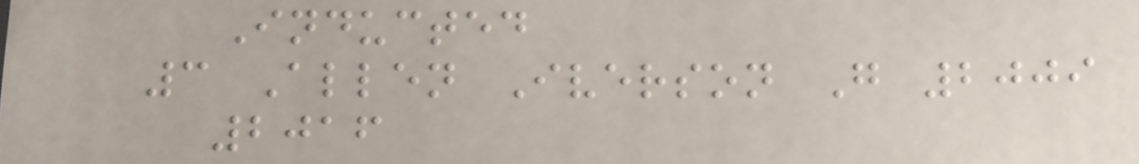Inducted
3 Allen Iverson G 2009
2016
